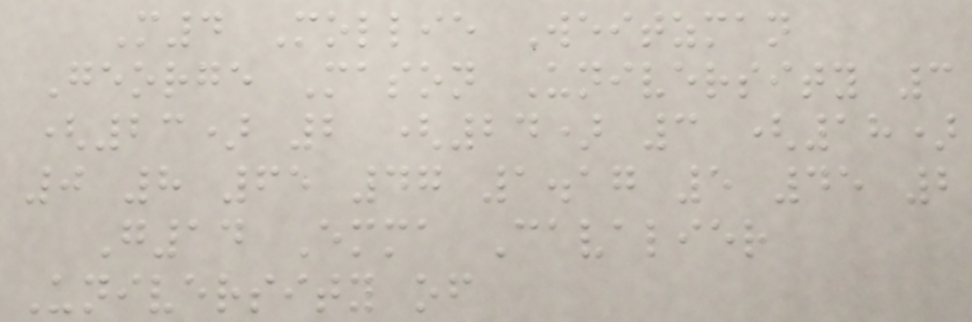M4 Mollie Weitzman
George Mason University 3
(23) 2 (24) 3 (18)
0 8 65 47 1.17 5 45 2
G14 Emma Cavalier
University of
